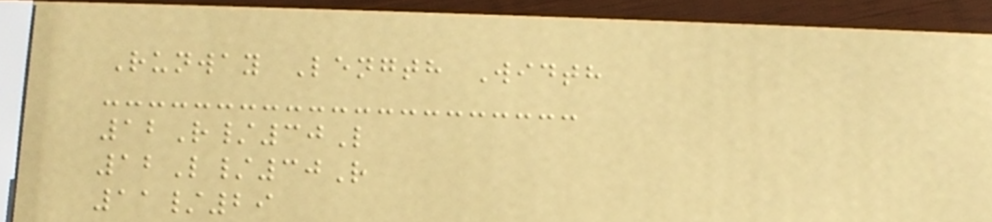Runway Length Width
12R/30L
12L/30R
11/29
